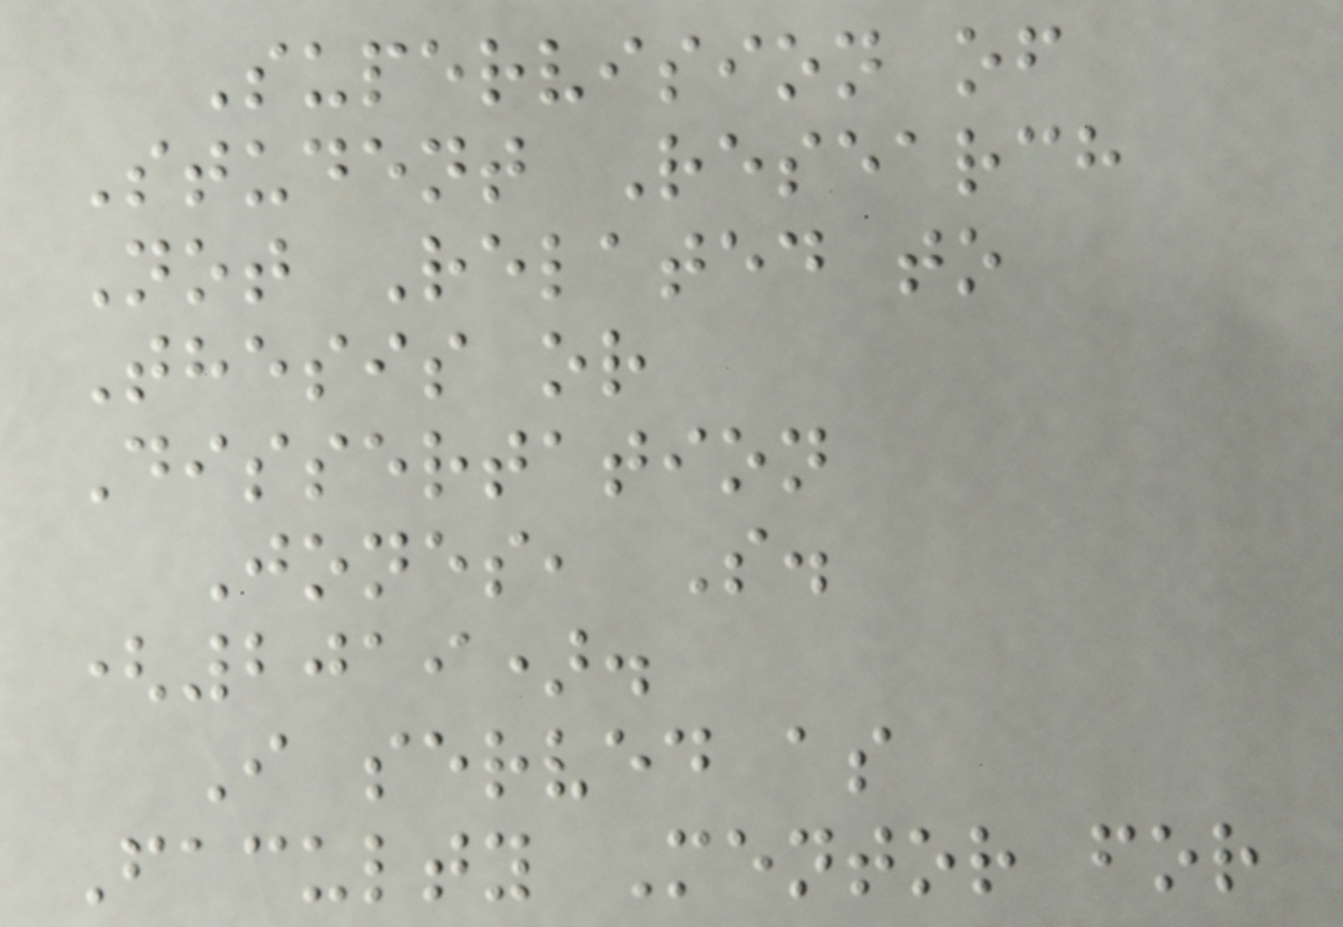Supervision of
Student Research
Not Related to
Thesis or
Dissertation
Jones, S.
(2019).
I served as
Faculty Mentor for
